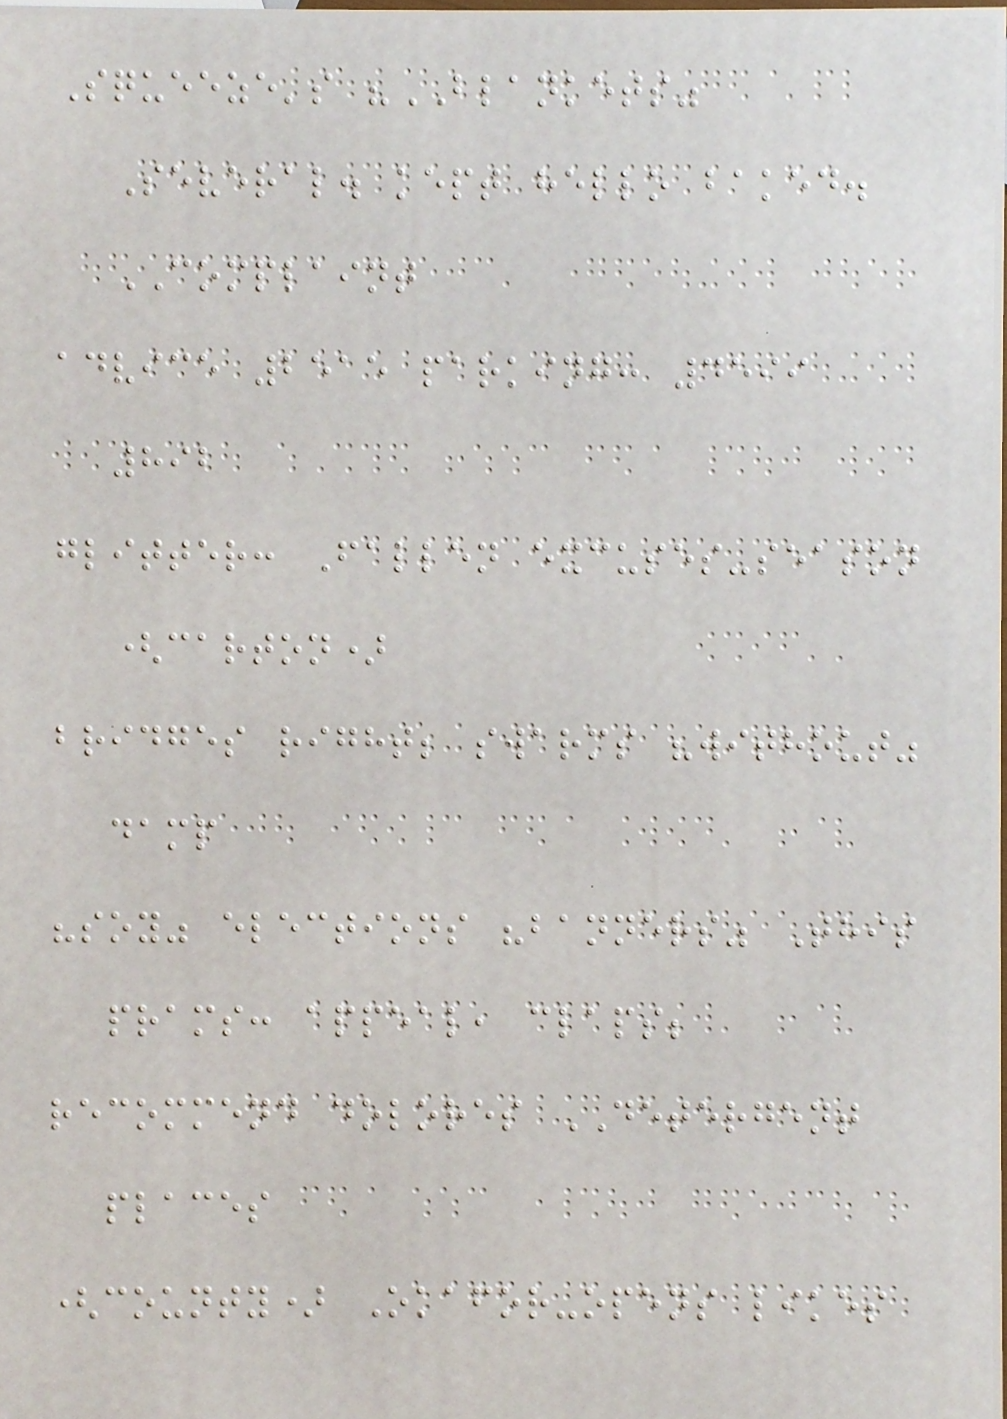Squeeze's "BLANKETS"
Several. kept hello baked.
COMPLAINT
advice 2515 parking: 4599
892
glitter: Fallen excuses-season
(carton)
bridges right; swarms "without"
damp
"soy" elections "banners" This
prams: appeal, claps;
recommend dolores DETERGENT
places
(county) Okafor-opens likes
